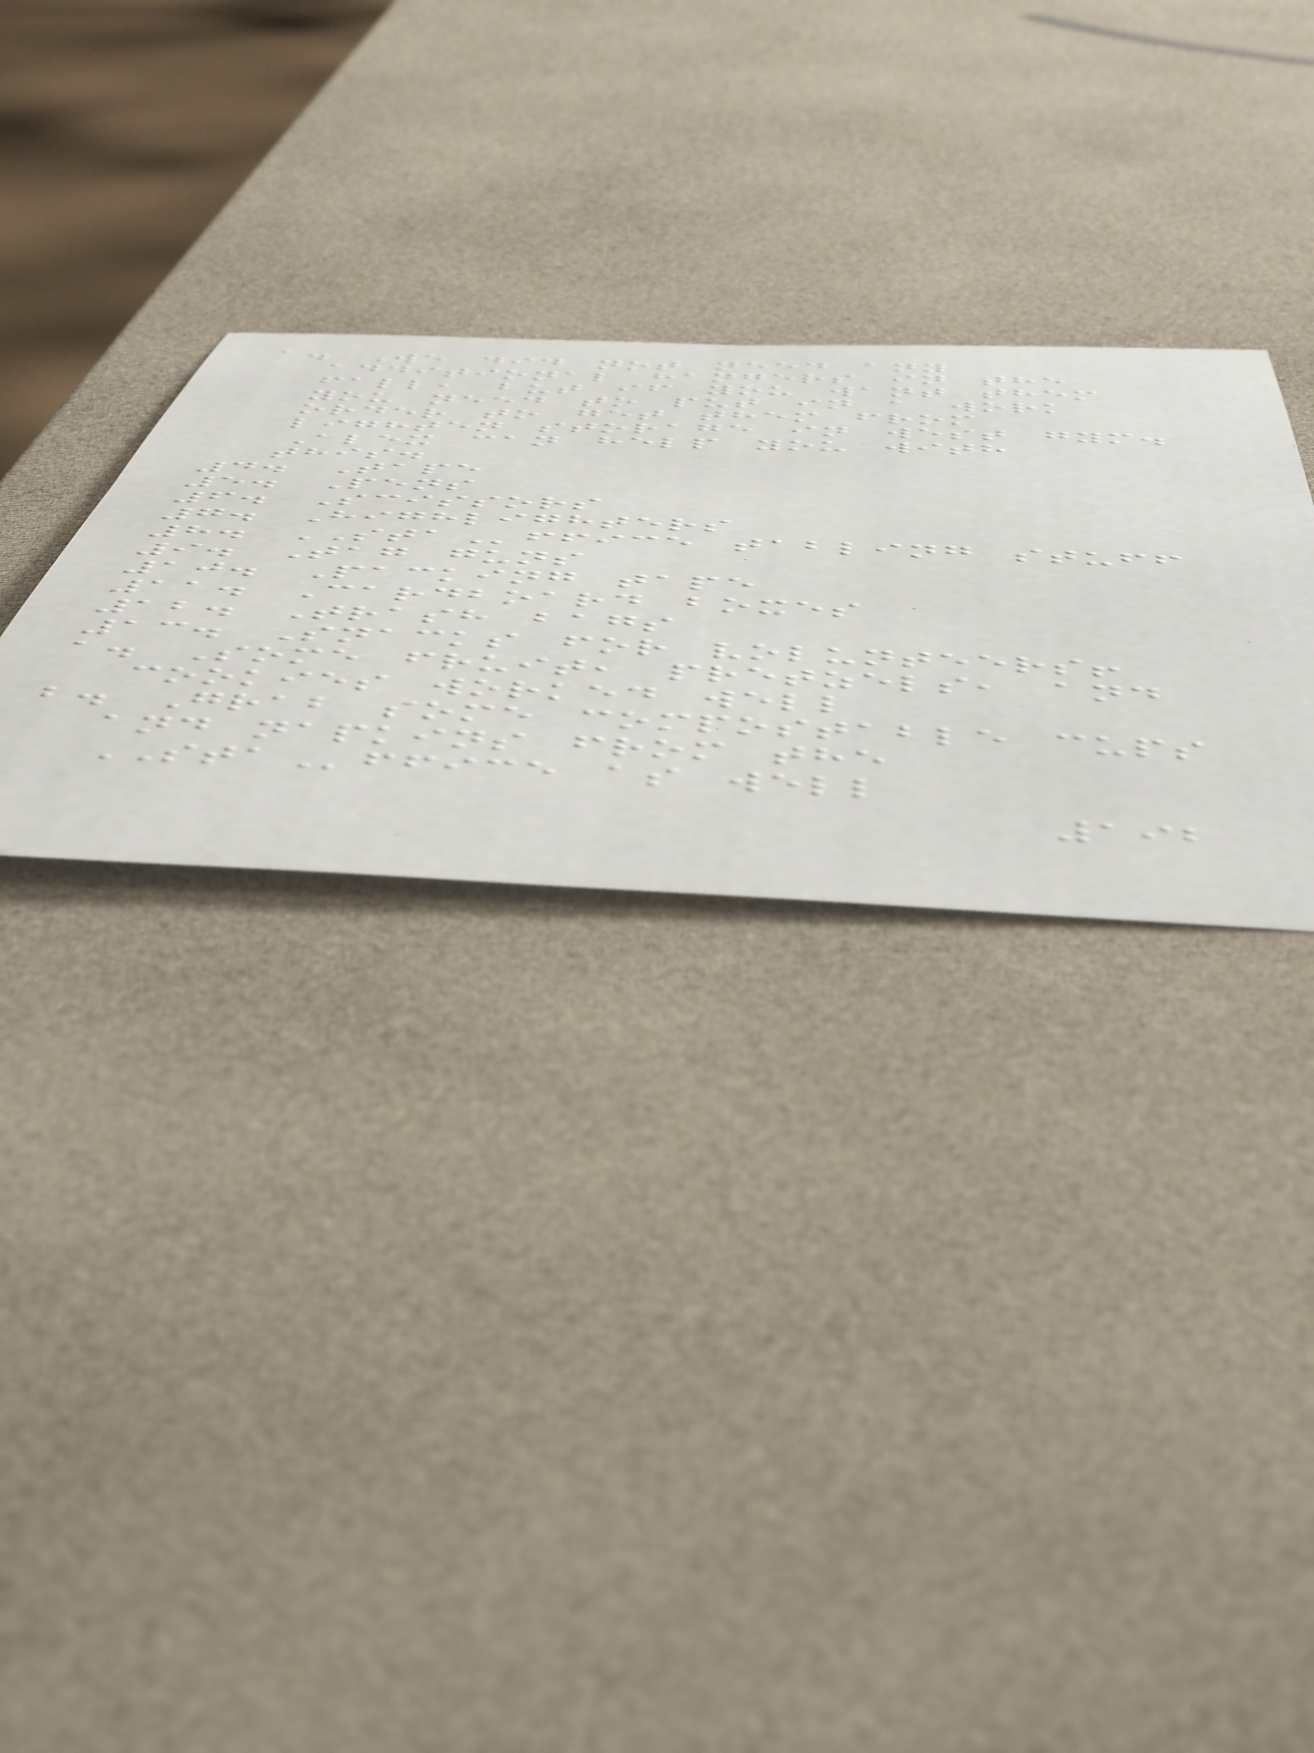a. We did not need any
additional hangers in the
fall, but if you want them
you need to put in a work
order to get them from
lighten storage in west gym.
Alex can help you with
this.
4. Tape
5. Pens
6. Scissors
7. Highlighters
8. STAffice tabling stuff
9. Tag guns
10. Packing tape
11. Cardboard boxes
12. Trash bags
13. Snacks for volunteers!
a. Some fruit, pretzels, and
cookies worked well
b. Grab some compostable cups
and napkins from the
STAffice as well
192
